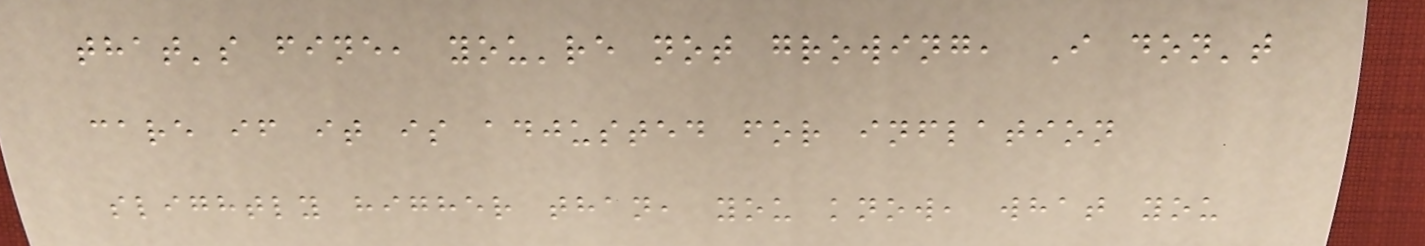that's fine, you're not growing, I don't
care if it is adjusted for inflation
slightly higher than, you know, what you
